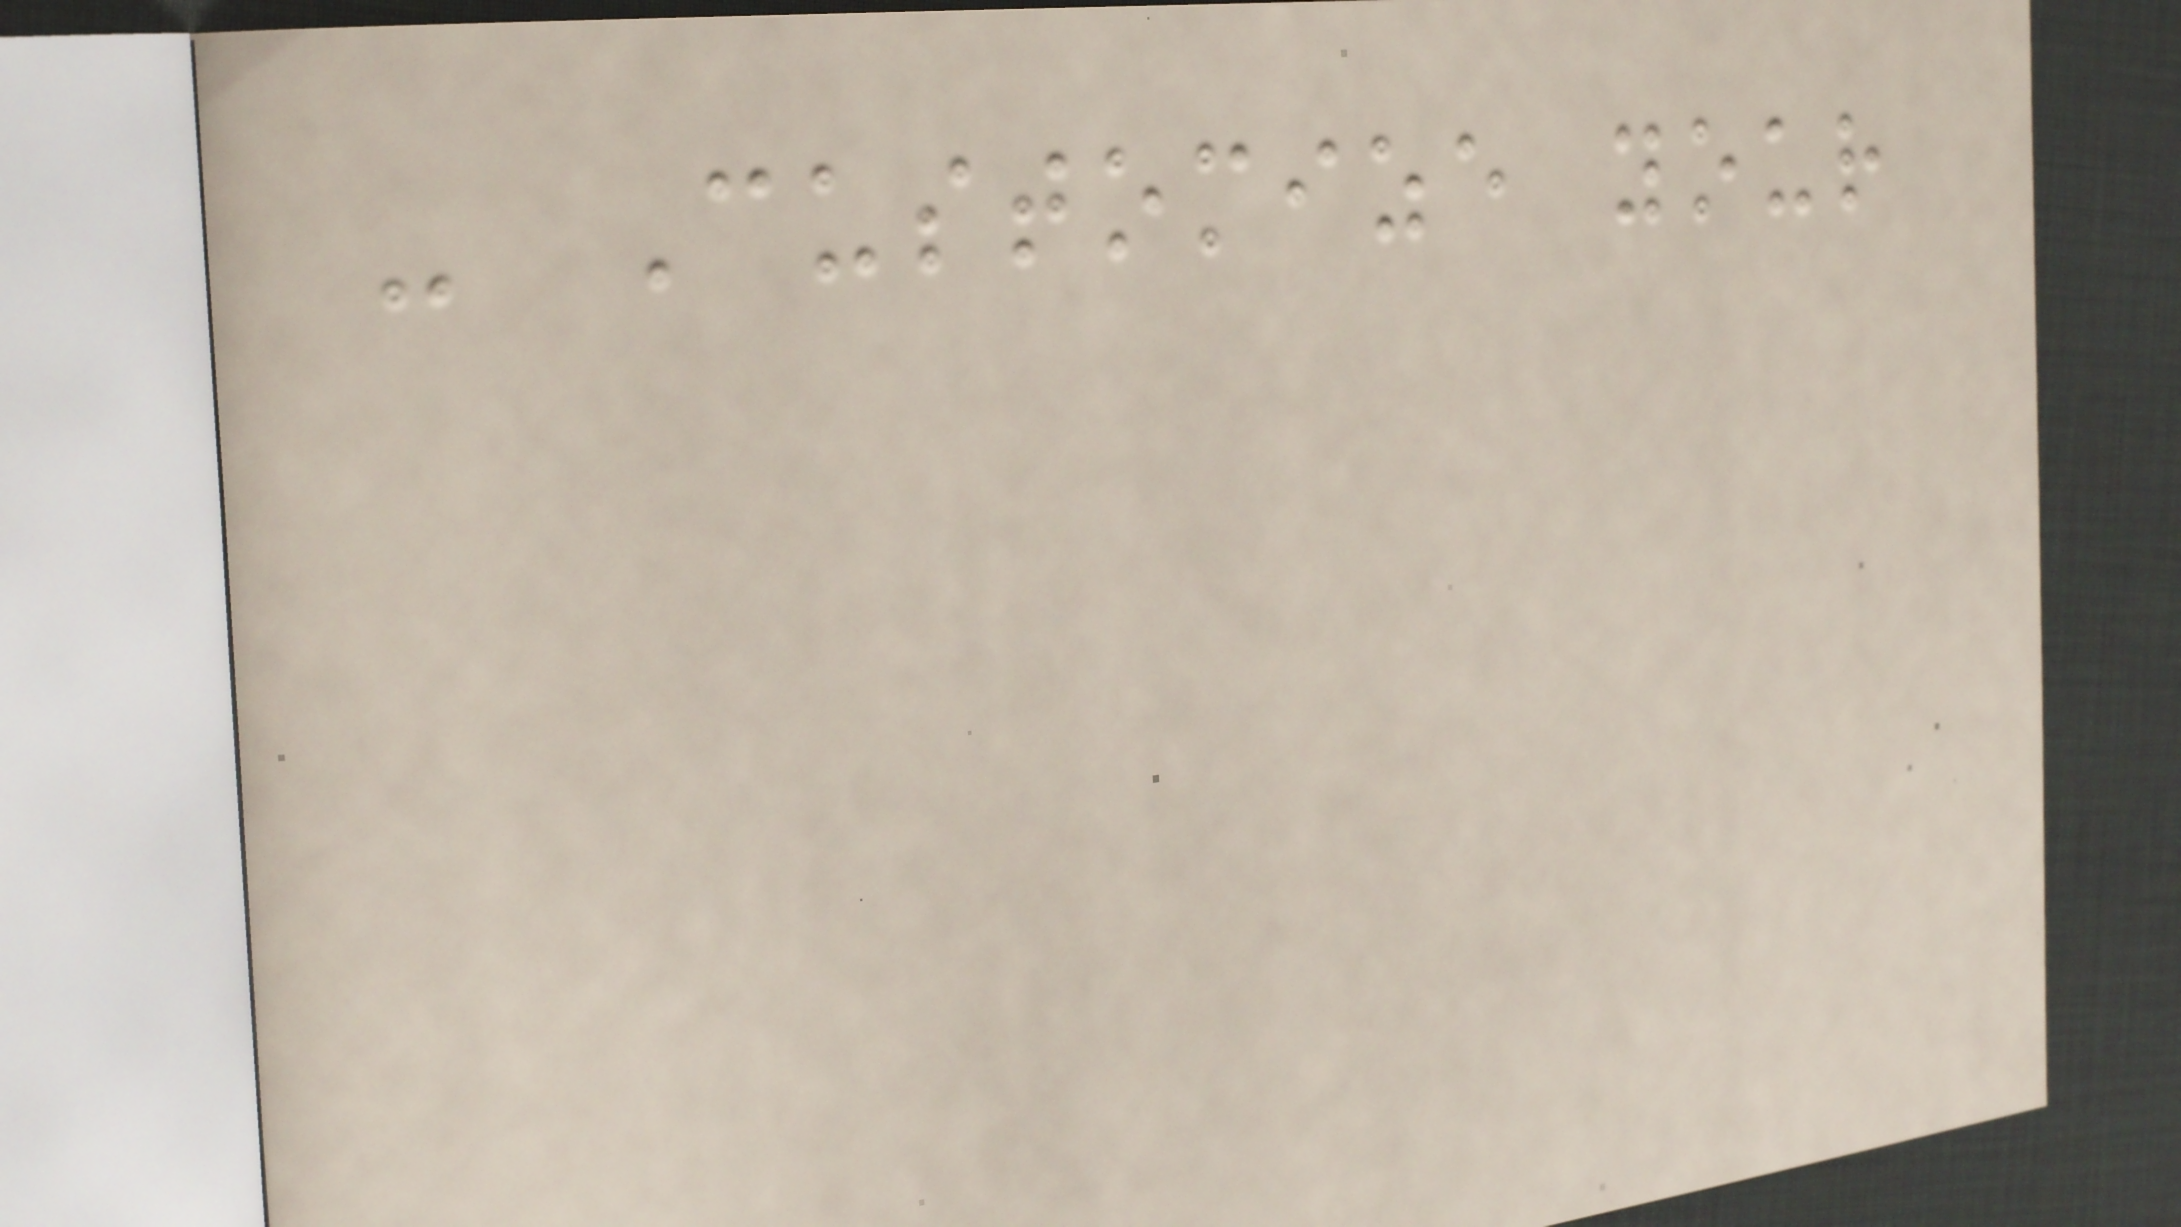- Customize your
